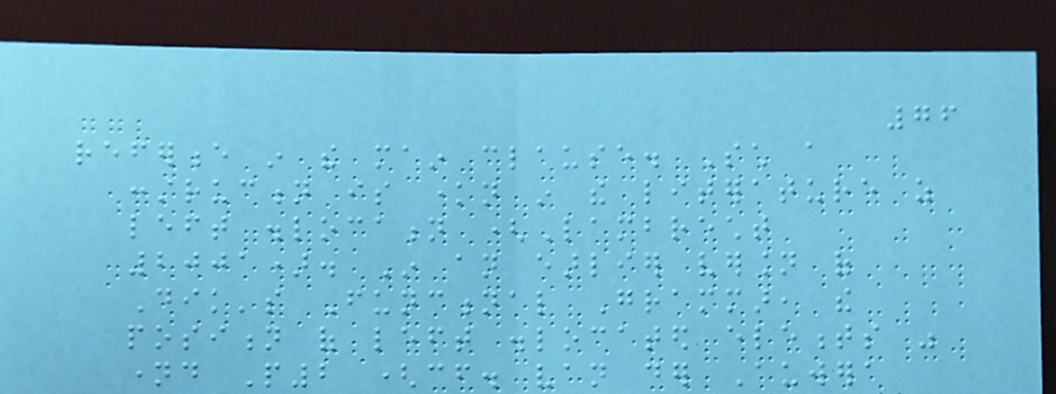76
reference in the main clause. Such a
construction is known in the literature as
left dislocation (Lambrecht
2001). In an earlier version of
Dik's Functional Grammar, the
position of left dislocated elements was
named P2 (cf. van der Auwera
